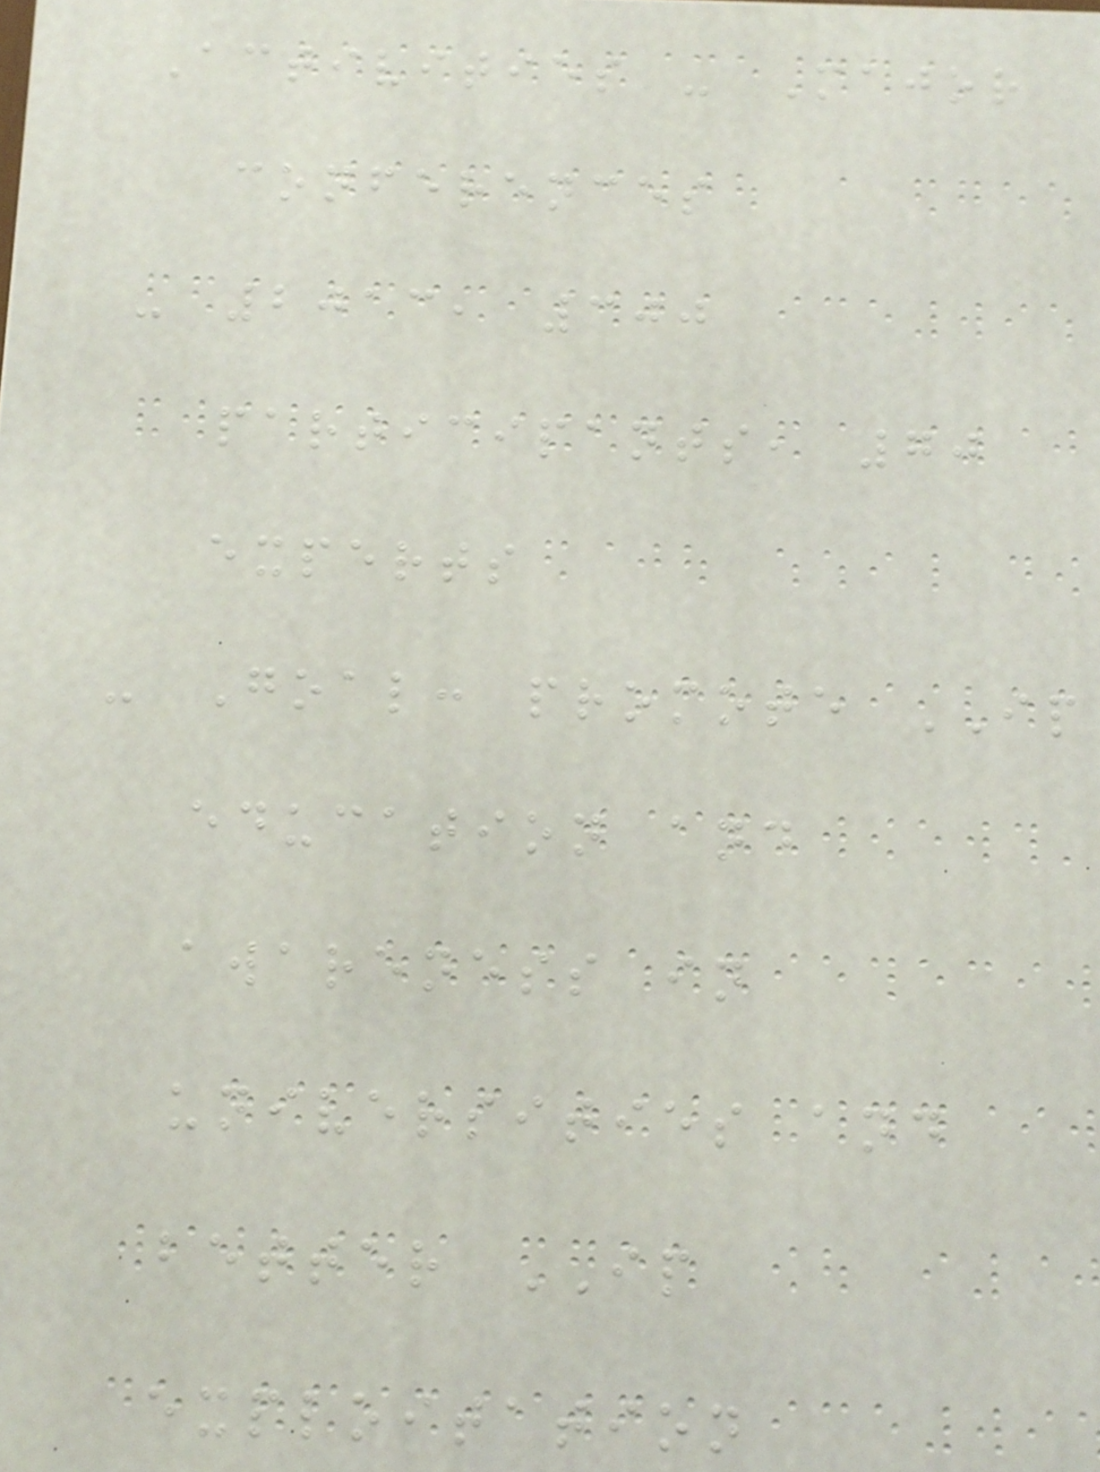Activities - Major
conferences
- 2013, 300
participants, 70
experts
- Goal: promote IP
education and
awareness in
universities and
better IP
exploitation
